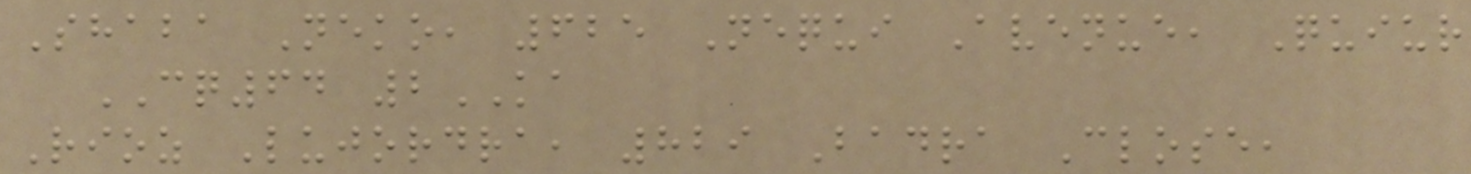Shaba Neko, 625 Nequi Avenue, Quiur
CQ64 2KA
Rioz Lujordra, 829 Badra Close,
